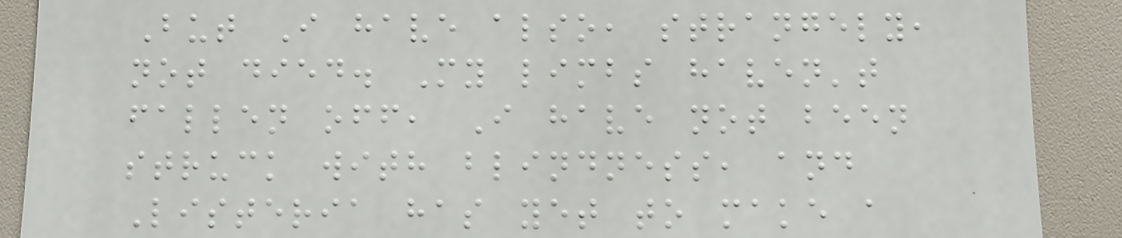But I have also, strangely,
not died. My limbs haven't
fallen off, I have not been
struck with blindness, and
Listeria has yet to make a
